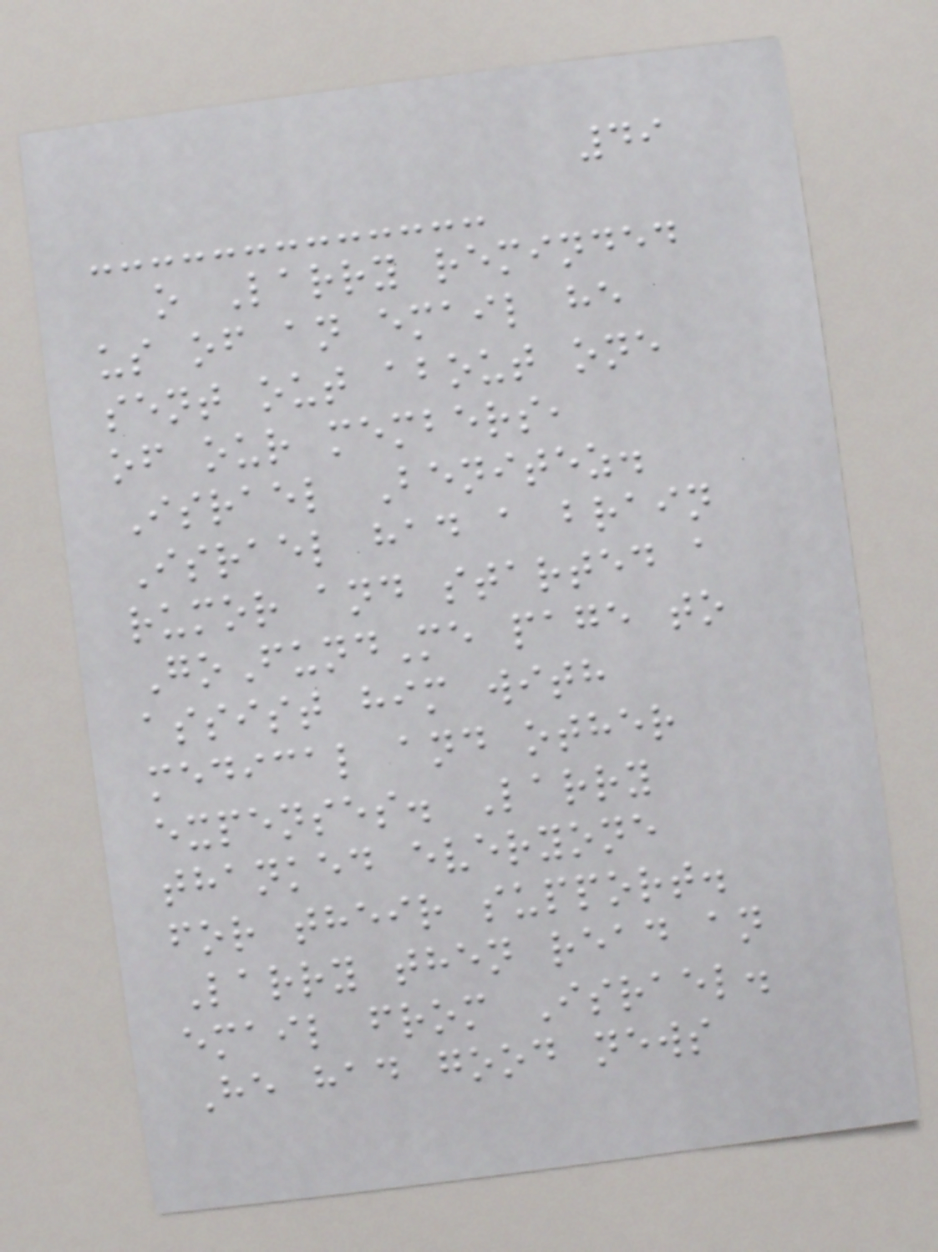49
o Larry reminded
us of an email he
sent out about one
of our members,
Israel Benitez.
Israel had a brain
rumor and started a
GoFundMe page to
assist him with
medical and other
expenses. Larry
thanked everyone
for their support.
Larry then read an
email from Israel.
He had good news
